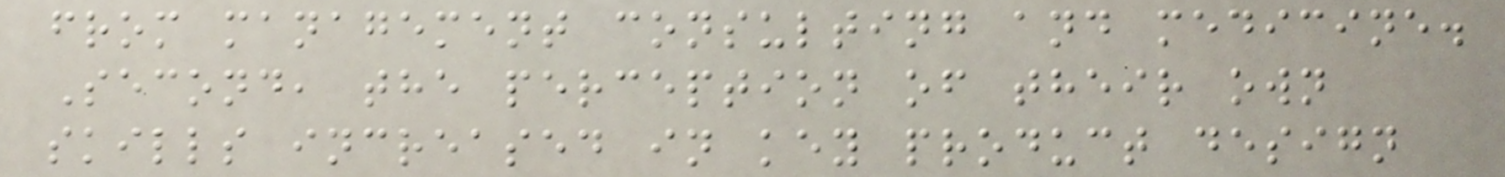from management consulting and medicine.
Second, the perception of their own
skills increased in key product design
